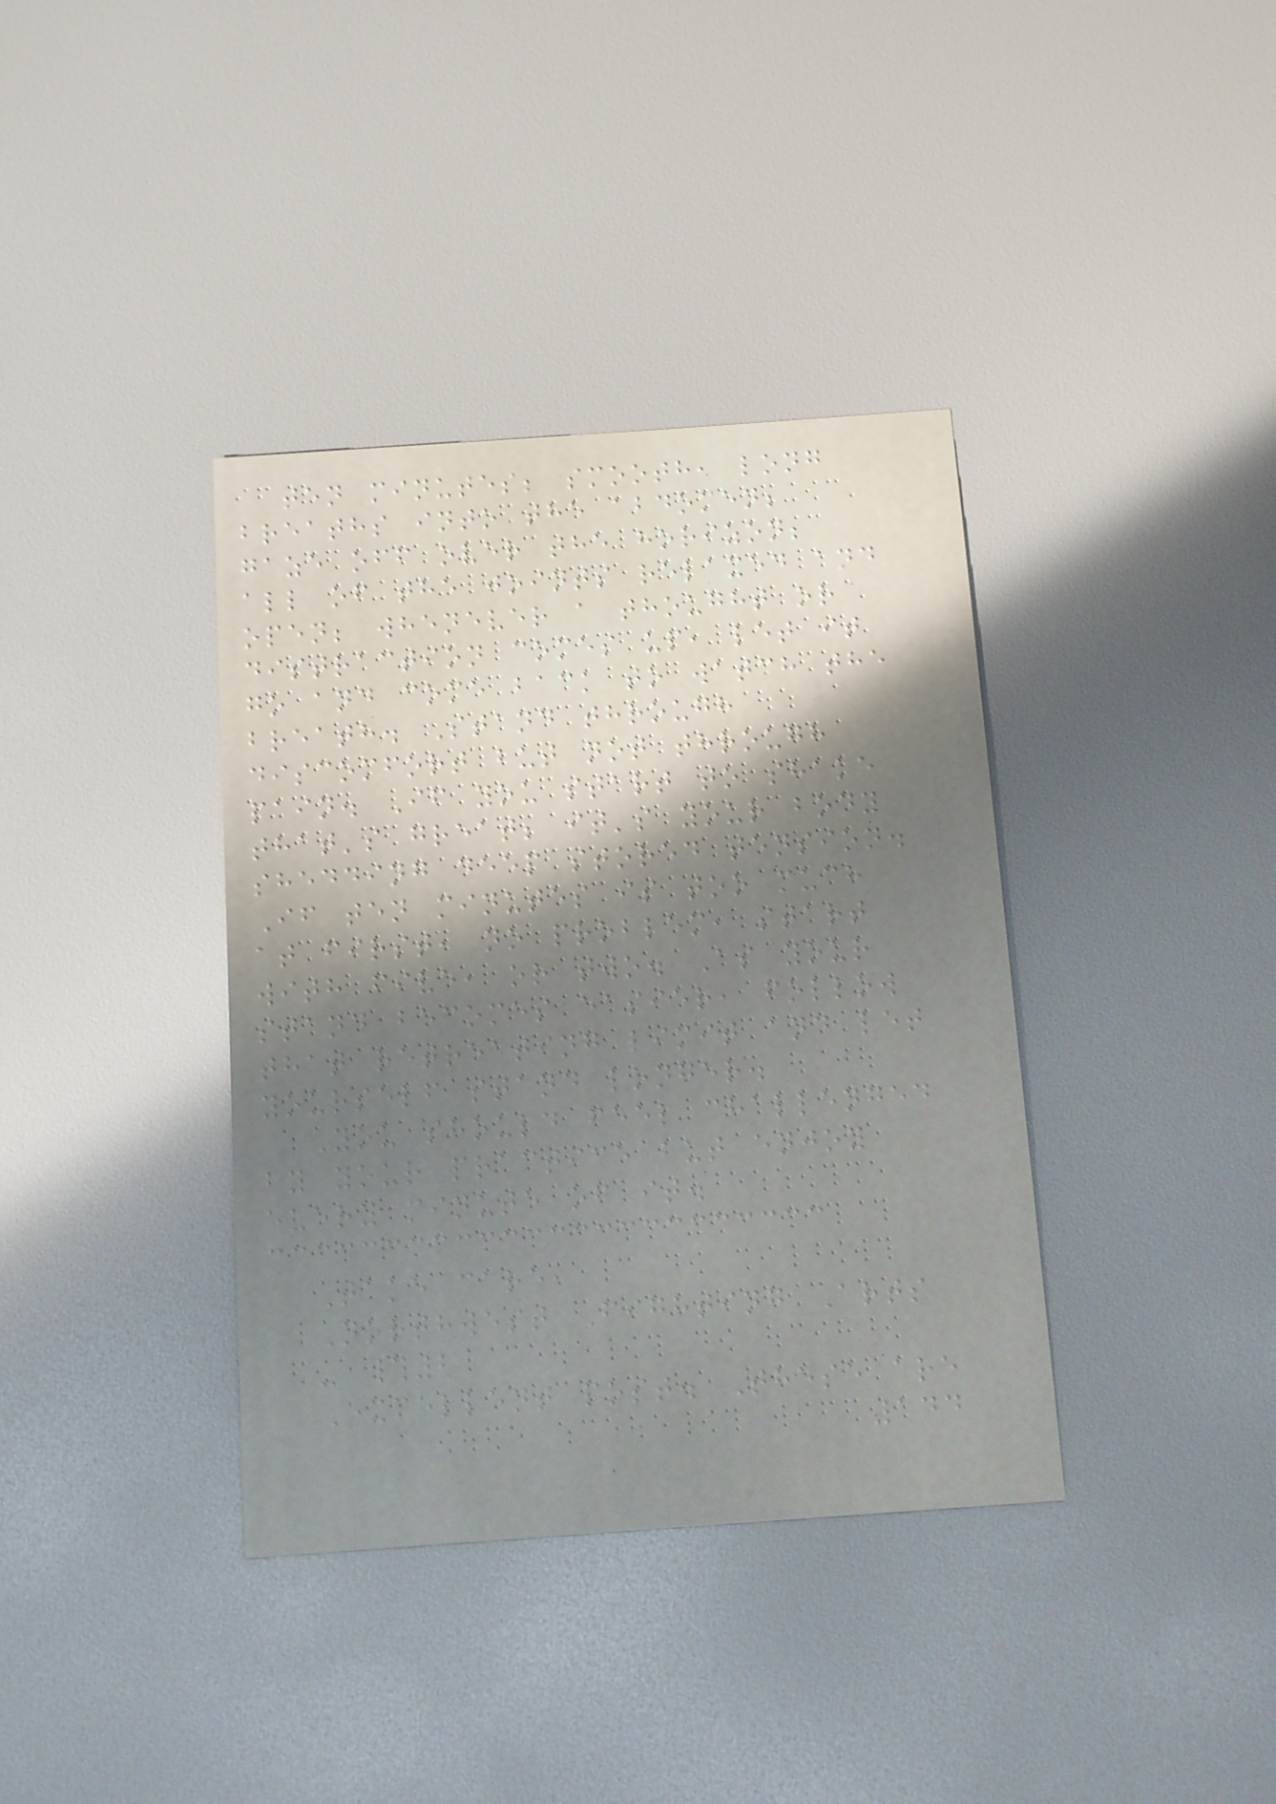ten minutes; smooth, long
breaths into the abdomen;
gaze off over the horizon;
all of the joints relaxed and
open; whenever a thought or
distraction comes up, let it
go and come back to watch the
breath. Stand through
discomfort but not through
pain. If you start to shake
that's great; it's your body
shedding deep stored tension.
If ten minutes is too much
at first, no problem, start
with five, or two. As your
stand becomes easier, follow
that retreating limit and let
yourself stand longer.
You should feel challenged
by your practice but enjoy
every minute of it.
Take care,
Northwest Fighting Arts
- #2
Excellent post. These are
144
